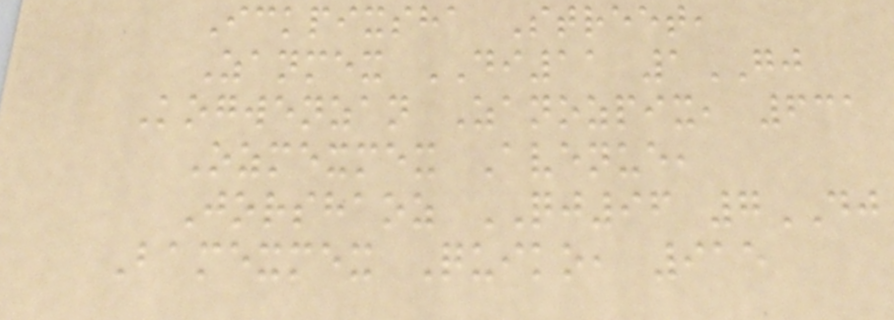Ickpixsha Street,
Zanmex DI11 1GJ
Kogwenzan Zanozpix, 631
Ozmexmex Avenue,
Jorshaoz QJ96 7DJ
Bamexmex Quiko, 915
